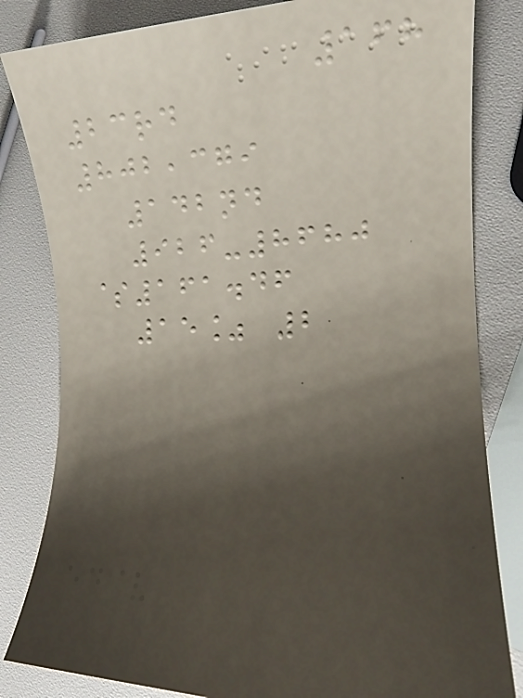168
23rd
802,379
142nd
926-8680
$161.46
15% 2
